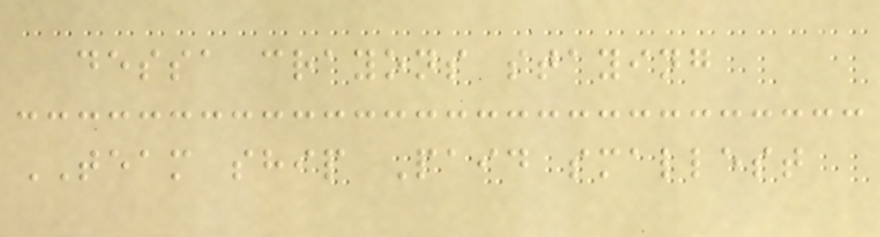dessa crayons staying
TEAM ship Paid smallest
